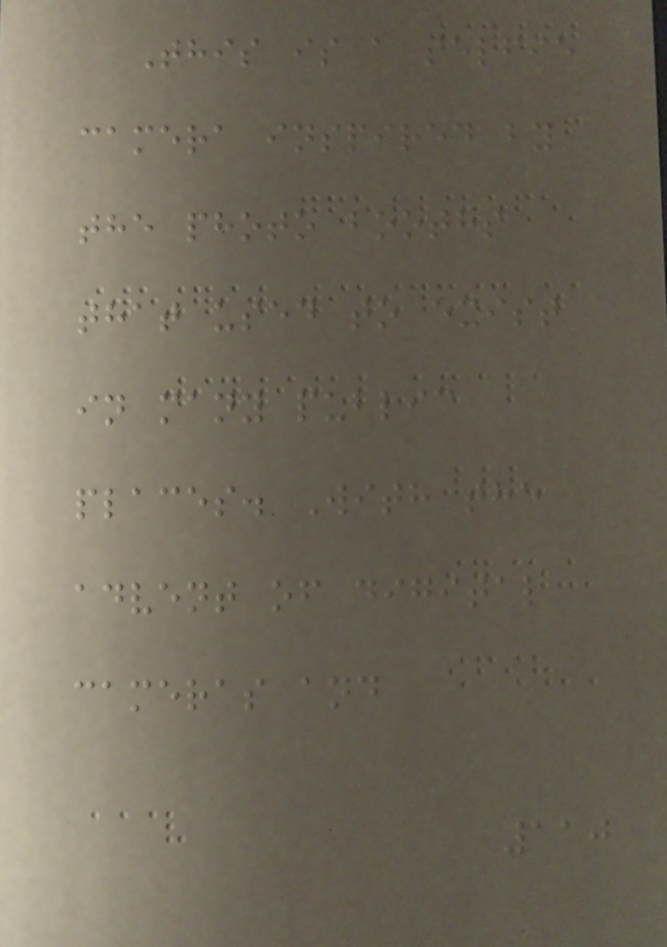This is a selfie
camera inspired by
the photo booths
that used to exist
in many public
places. With the
advent of digital
cameras and
110
